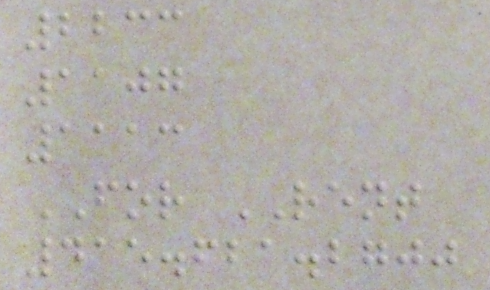2233
1107
1113
FOR RENT
415.621.2700
